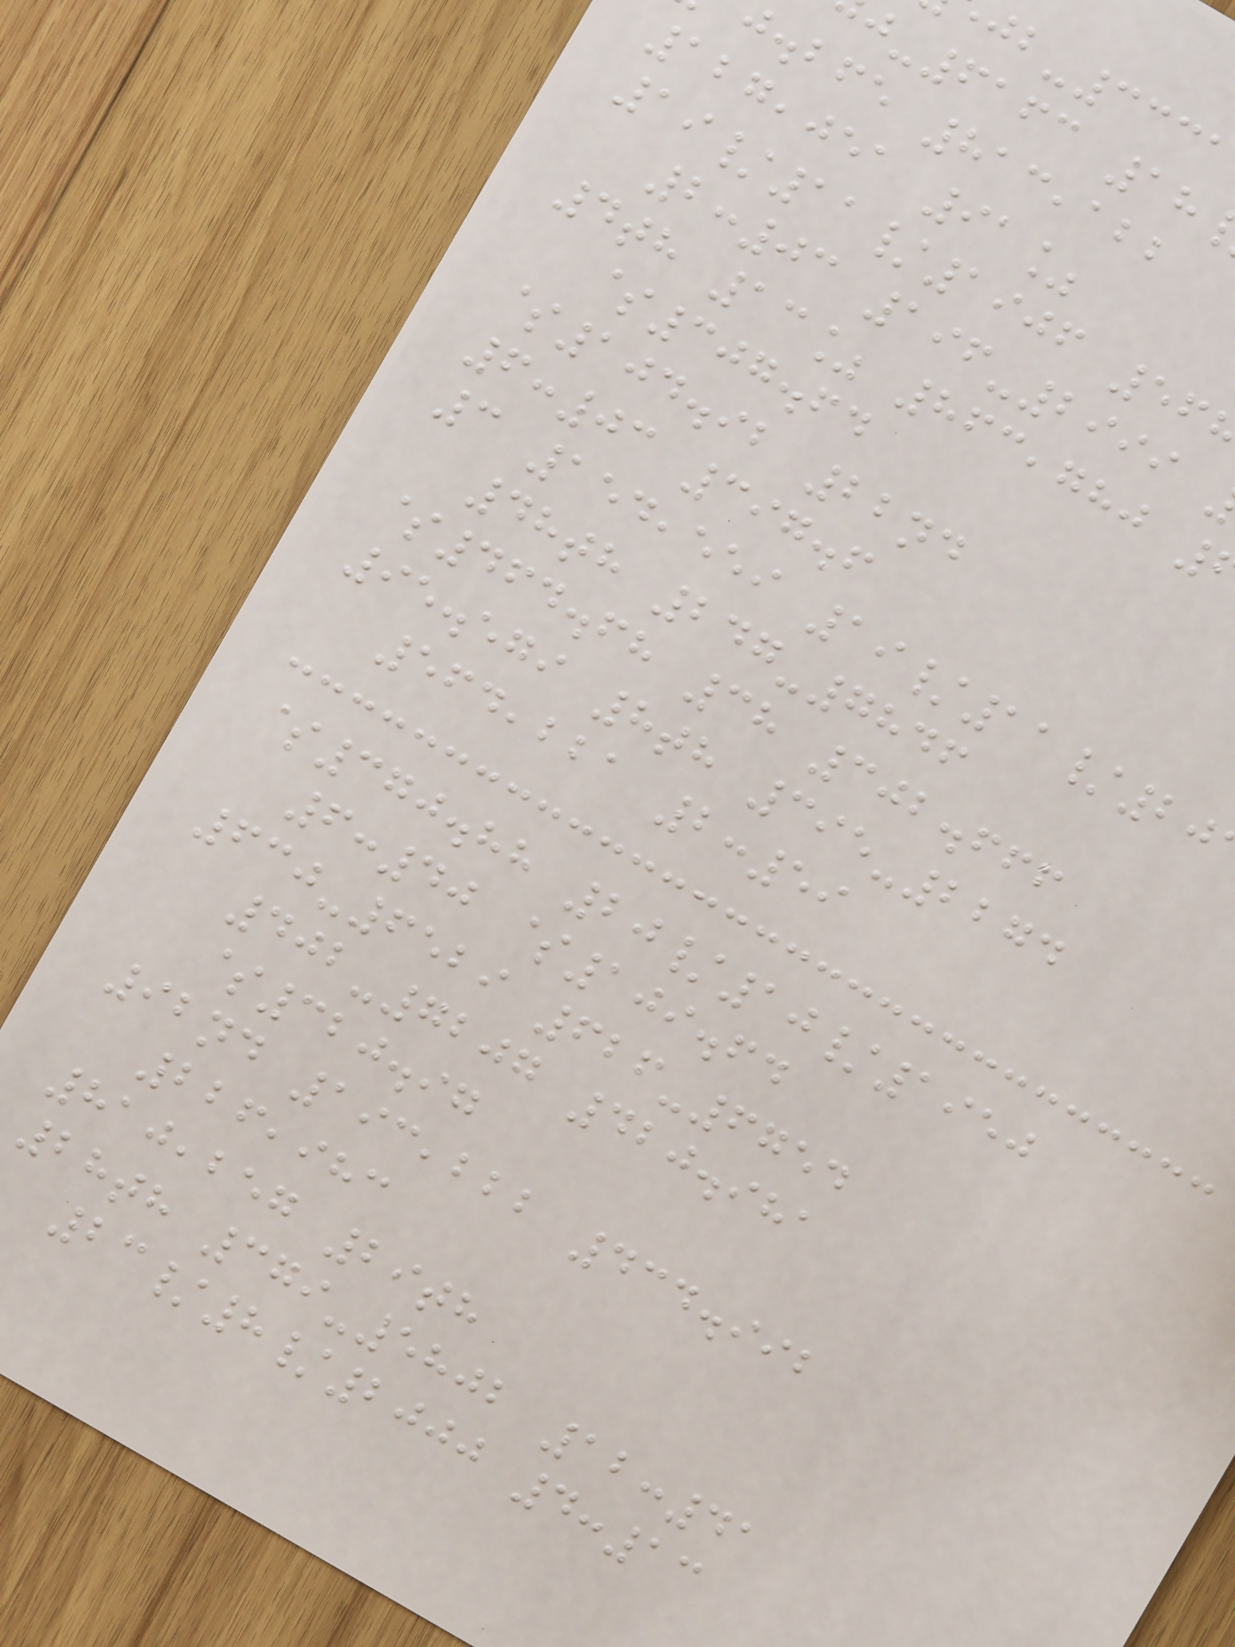-6163 18
j.bfe 813,122
127,051 91%
19/11/1906 56
2:03 196-2999
4th 13% 863,780
$307.64
$104.92 22nd
6:03 397.6
3 154,559 19/11/20
48th 247-7846
$464.68 38 302.666
95.579 8th 395-2274
564,221 2:59
$370.88 20/10/1950
6:40 $109.64
630-6529 626-6754
402-7207 420.981
$320.97
92nd 193,222 434.992
226,983
810,257 29th
28th 379-5802 12:41
23/8/2000 4:13
